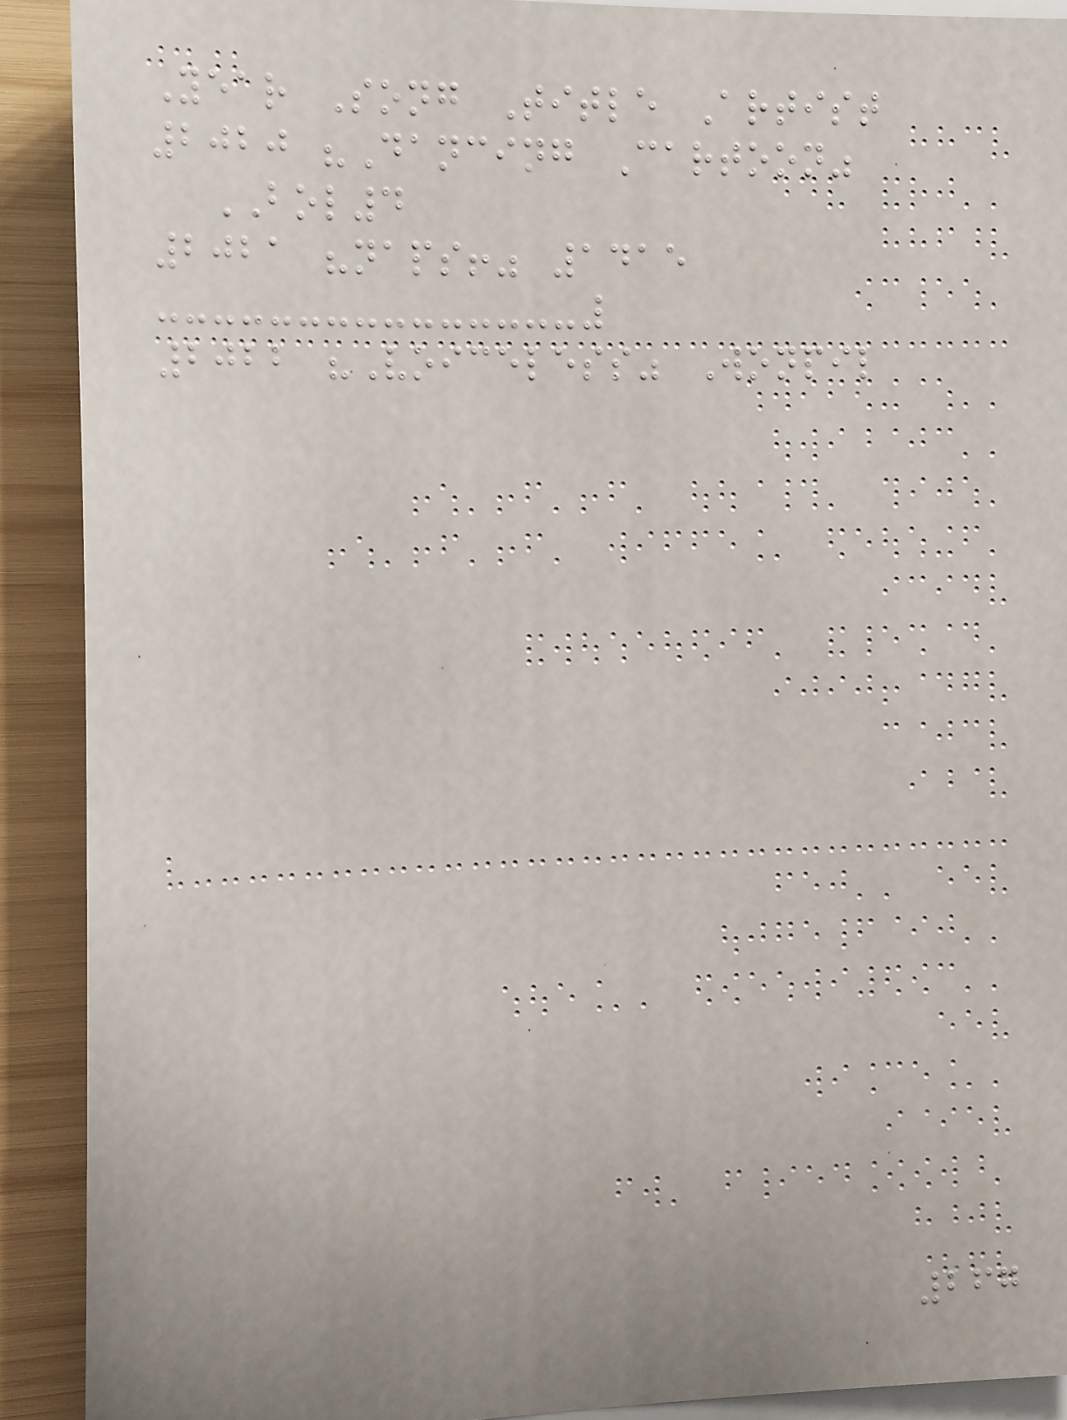Year Song Title Artist
2020 "Dancing Cartoon"
BOL4
2021 "naps!" 1415
2022 "Voiceless" Wonpil
267
